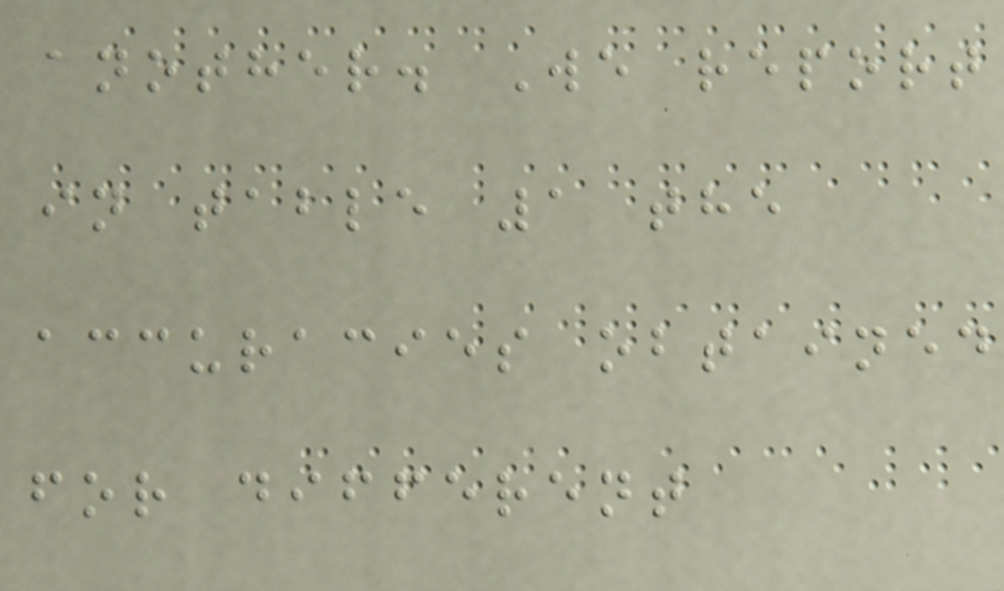another. We report
in table 1 the
accuracies obtained
for different
